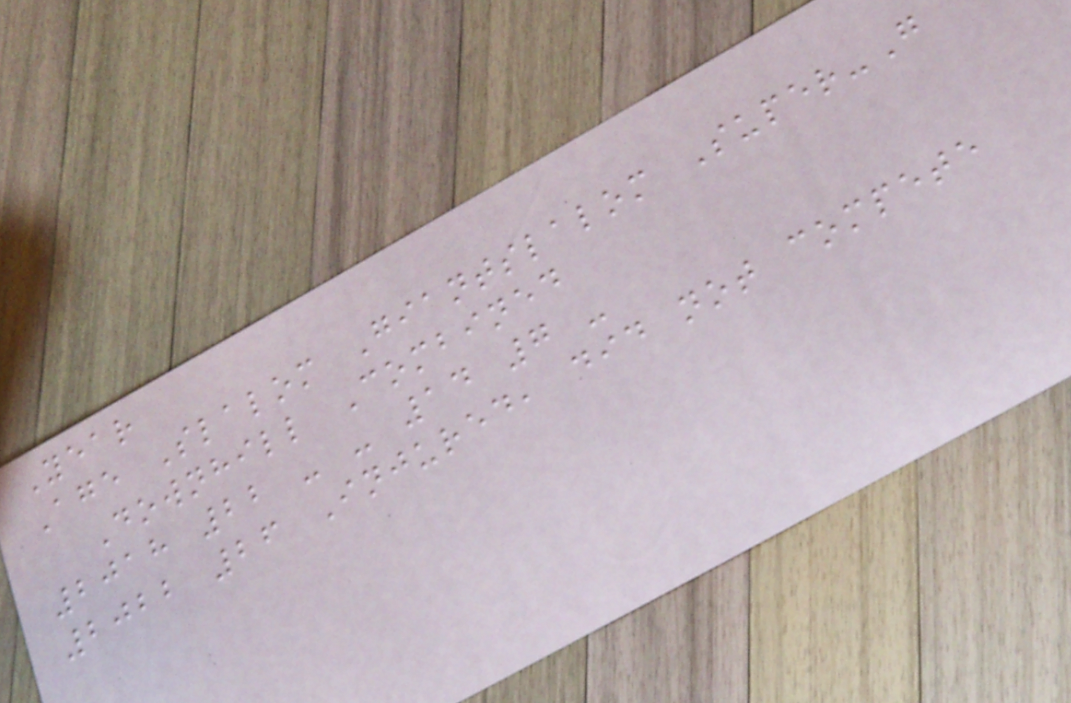Year
Age Slalom Giantslalom Super-G
Downhill Combined
2018 22 - - 14 7 -
2022 26 Injured, did not compete
